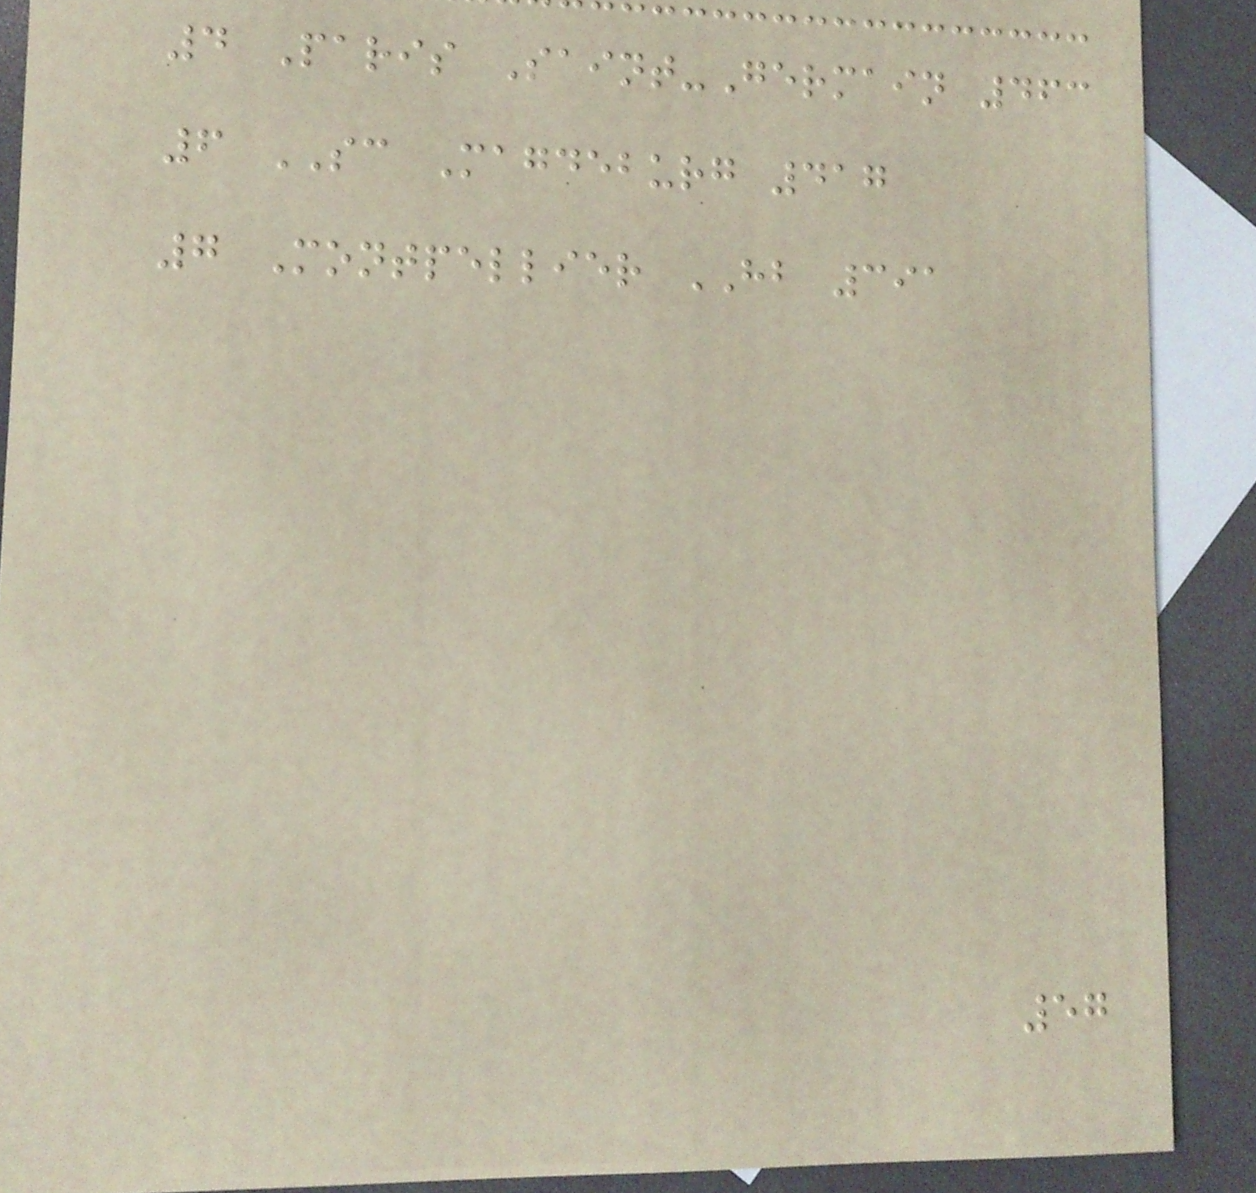4 Paris Saint-Germain 463
6 SC Magdeburg 417
7 Montpellier HB 391
57
